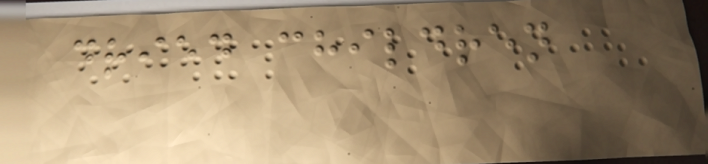dried children
